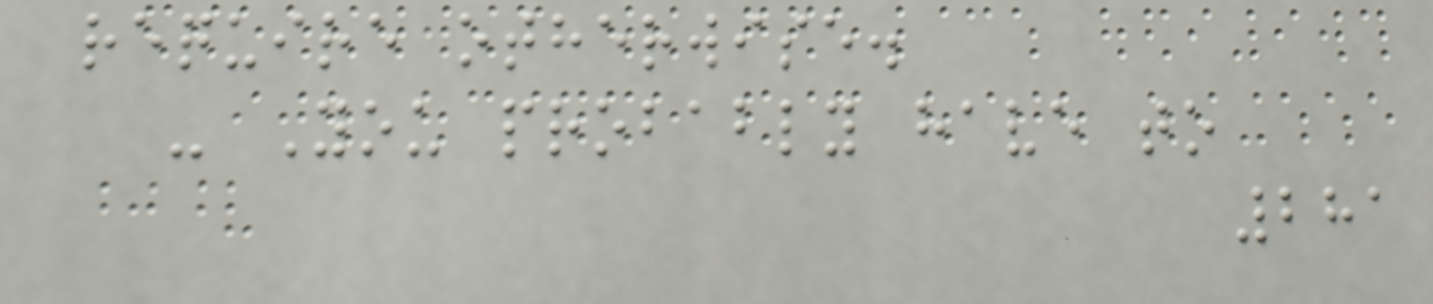require otherwise.
- You probably have to
281
